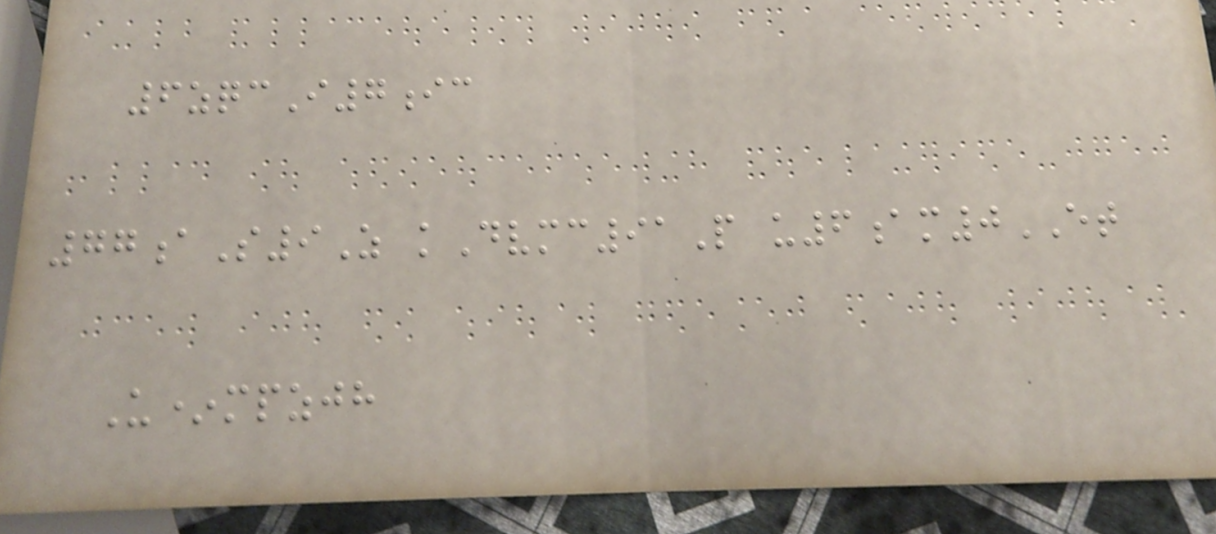6zqcI7ic
77aS9Z kDvmc91P u6am0ET
U*mpzjh
